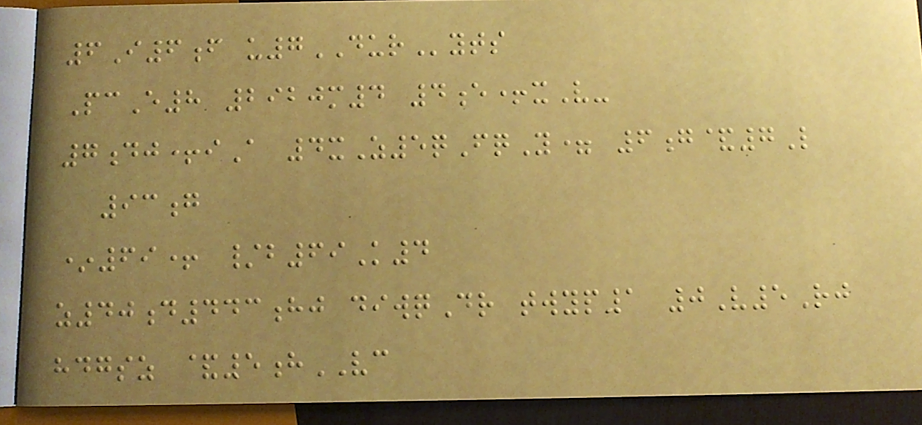6I6f u7DURyts
PcE8 2920m4 4e+xV-
7dj+iA 4xZ5qFqY= 6g&7L
93g
*69+ /b69K4
z40d443hj diwqDr twyp1 0V5Rj
hdgsz &5hVC
